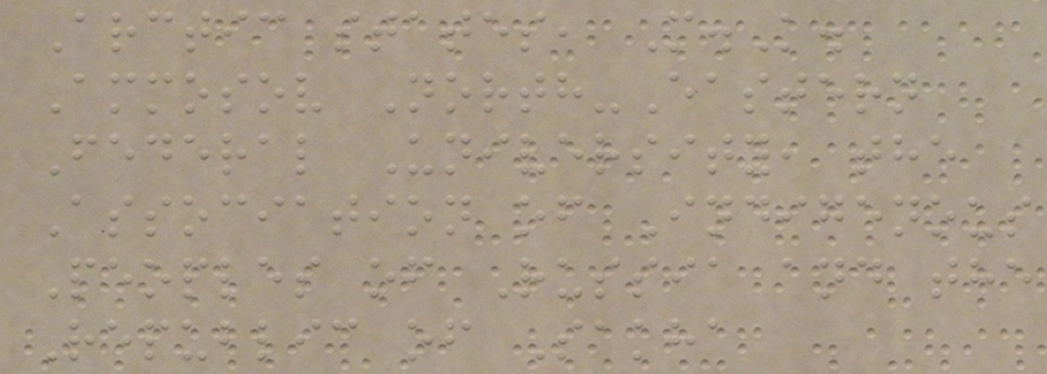Arctic states, M.K.
Ammosov North-Eastern
Federal University, the
Association of Indigenous
Peoples of Russia and the
Republic of Sakha
